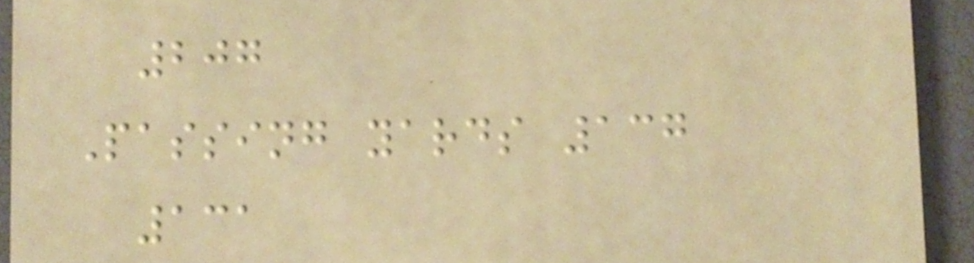207
Passing yards 137
131
